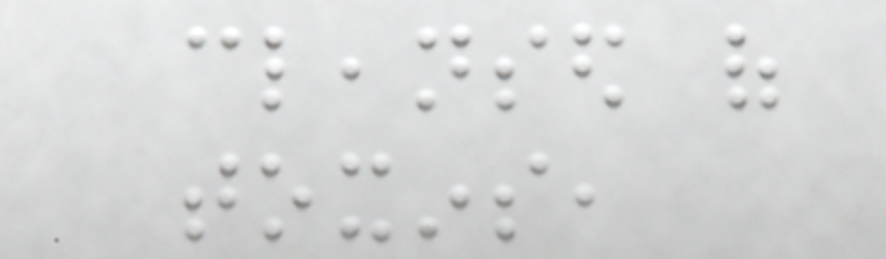cleansed of
toxins,
